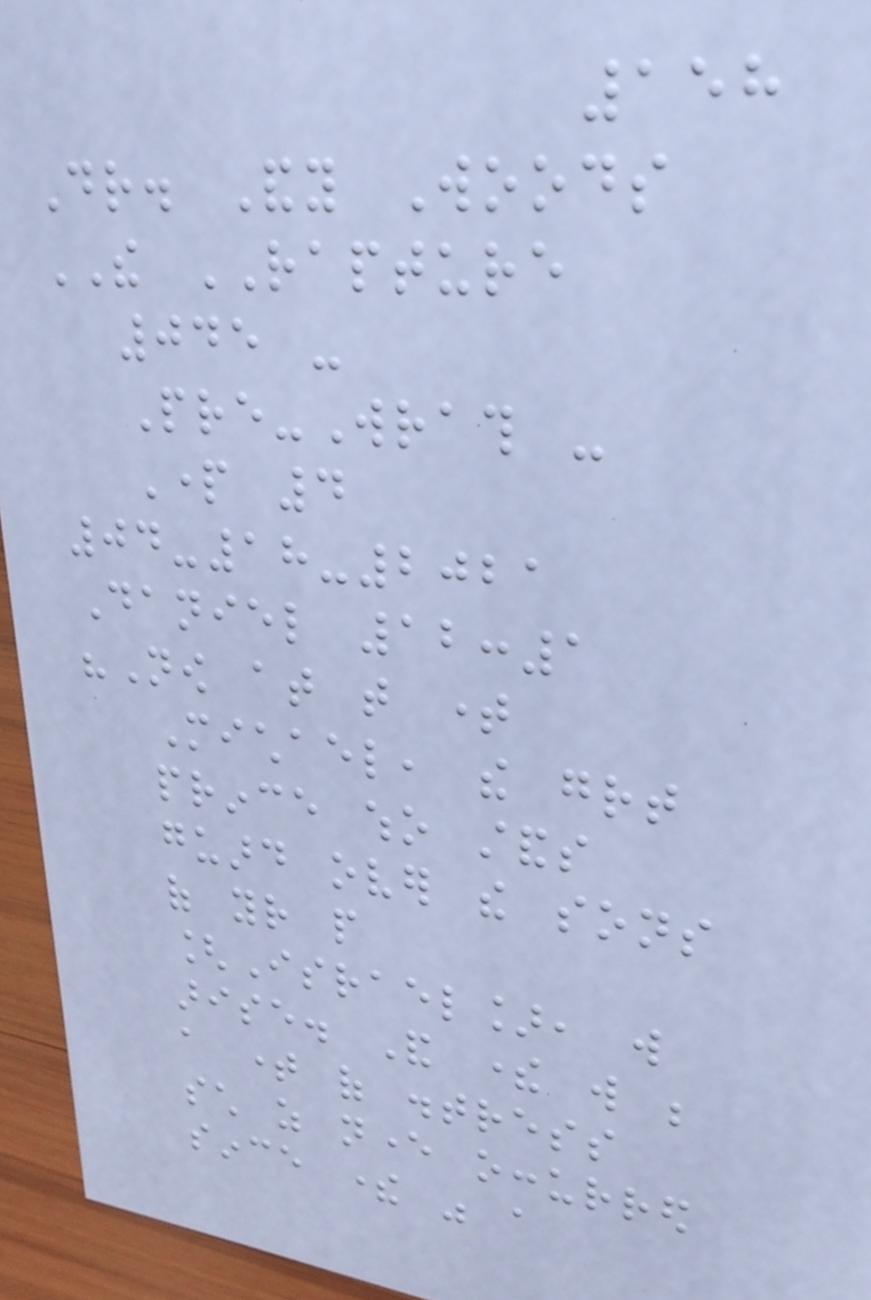158
Dr. Andy Woods
THE RAPTURE
045 -
Pre-Wrath -
Part 4
04-18-2021
Daniel 12:1
"Now at that time
Michael, the great
prince who stands
guard over the sons
of your people
[Israel], will
arise. And there will be
a time of distress
such as never occurred
since there was a
